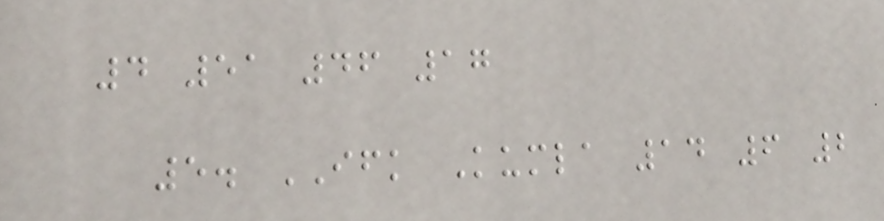4 51 46 17
5. IFK Kumla 14 6 2
